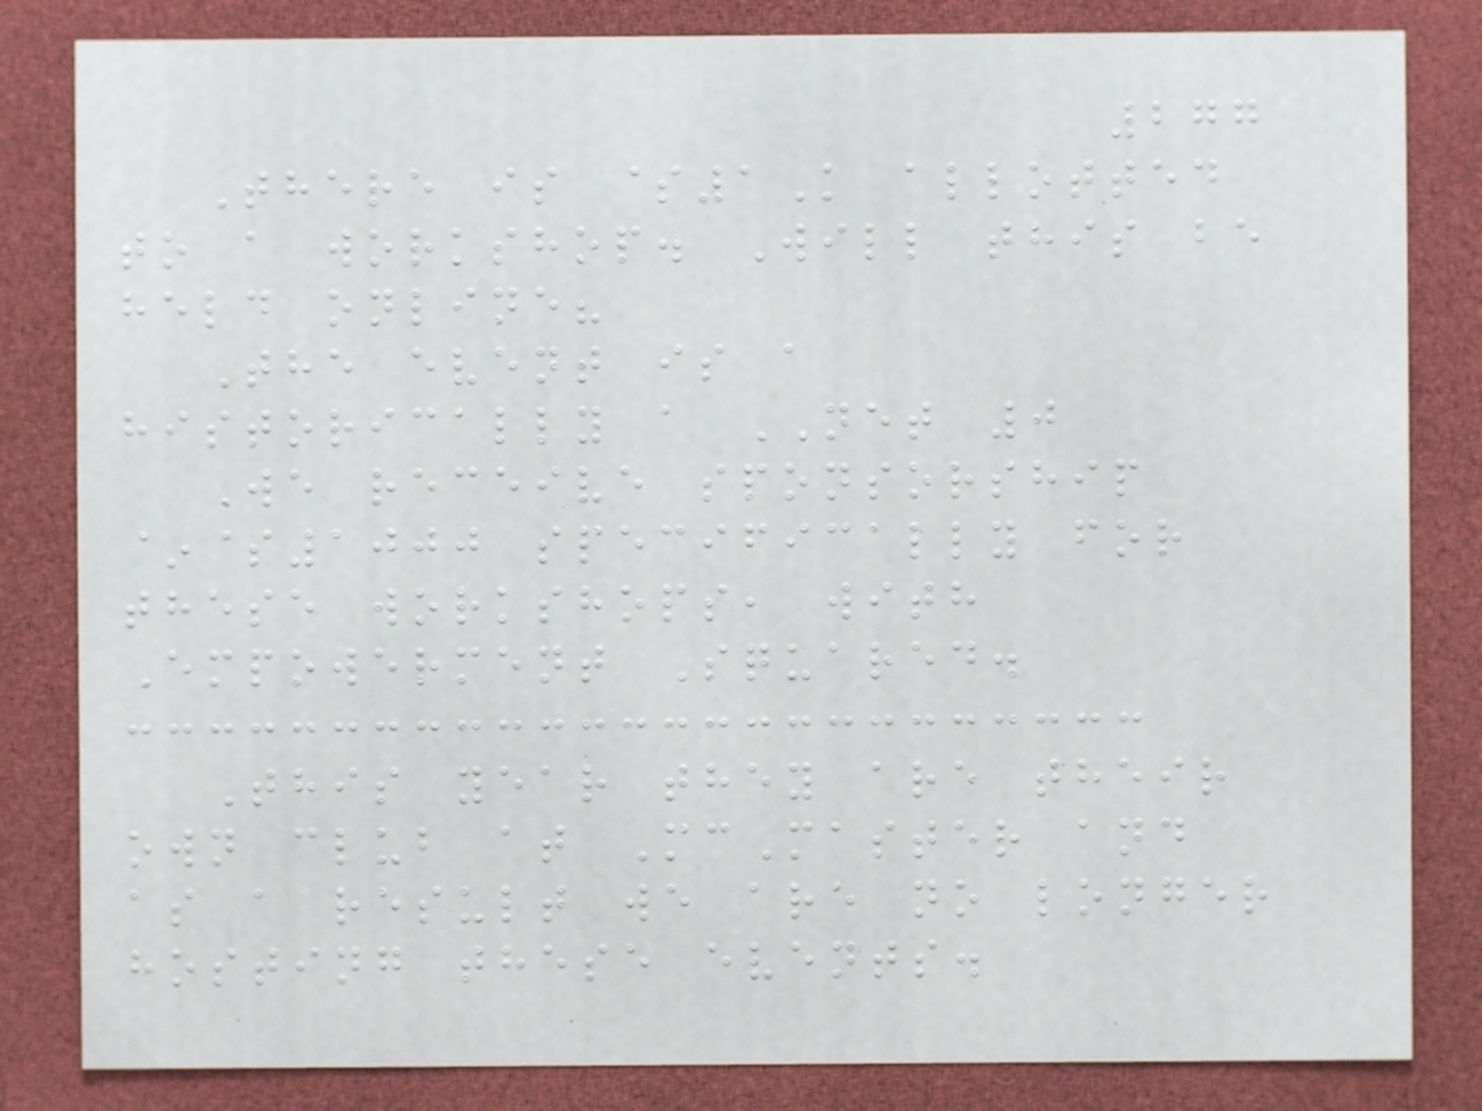277
There is $1K allotted
to a workshop. Will this be
held online?
The event is a
historically a NET 0
We receive sponsorship
~$1000 specifically for
these workshops, with
Empowerment Squared.
This year they are their
own club at McMaster and
as a result we are no longer
hosting these events.
